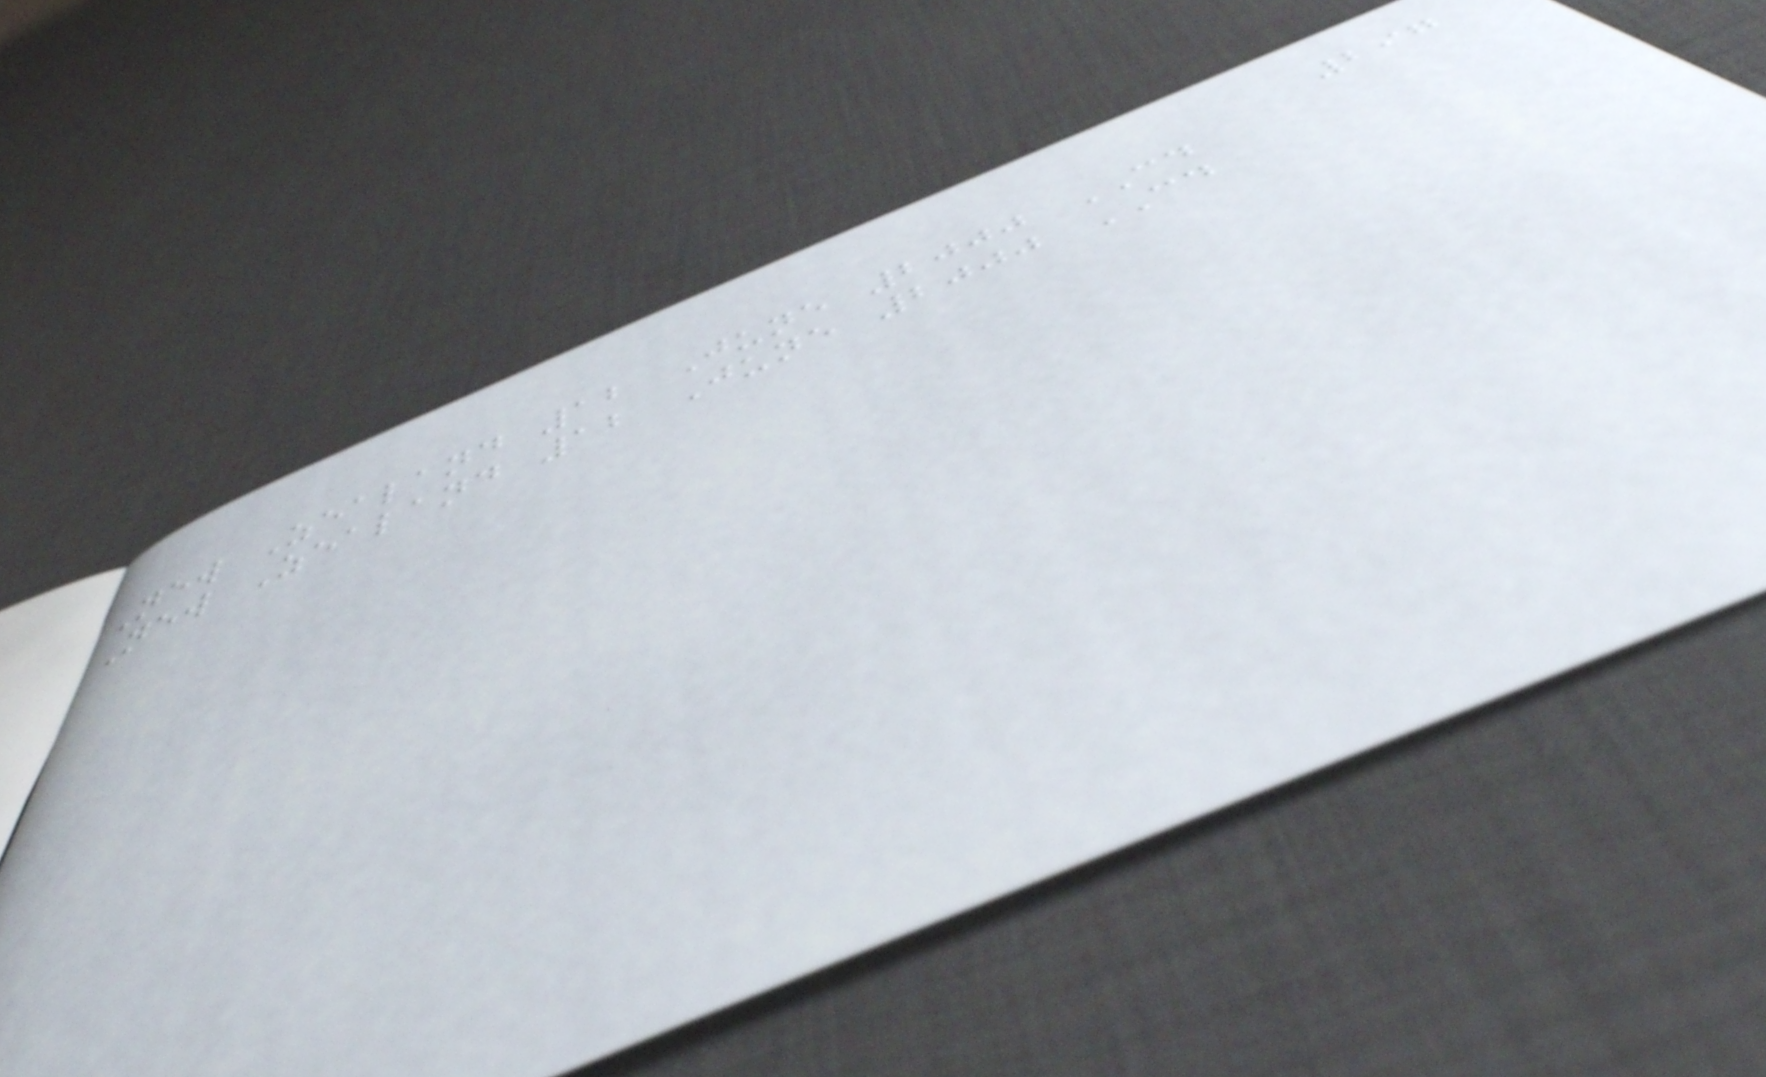297
New Zealand 12 June 2000 CD
New Zealand 12 June 2000 CD
